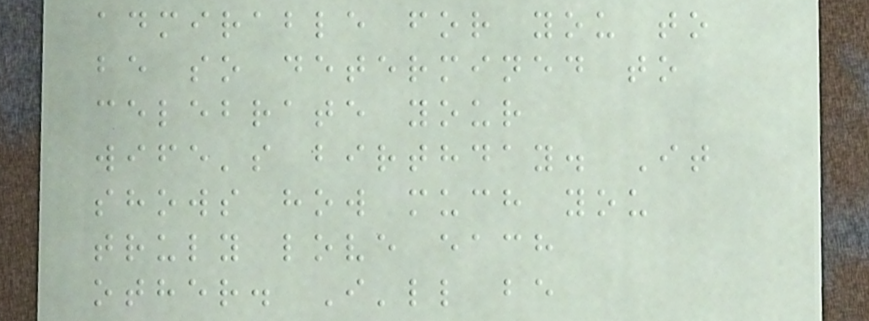admirable for you to
be so determined to
celebrate your
wife's birthday. It
shows how much you
truly love each
other. I'll be
